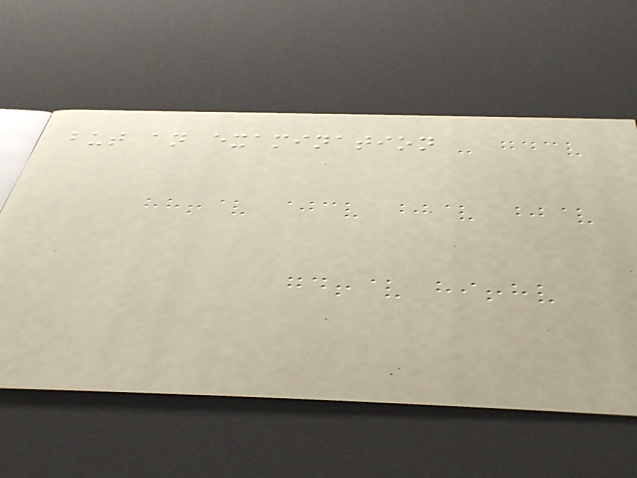but an examination
